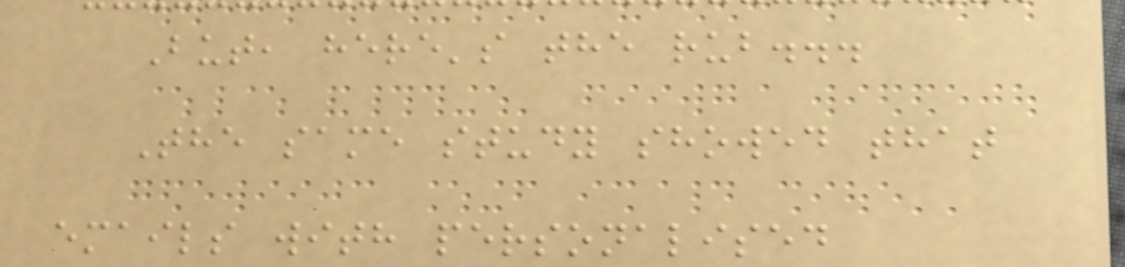But, here's the rub...
The same study showed that
emails with personalised
